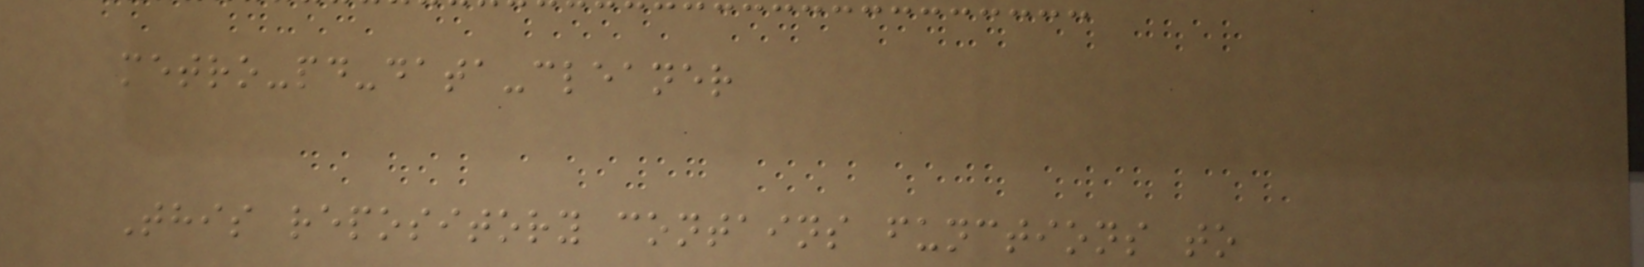metro-pd-data-cleaner
This repository contains functions to
